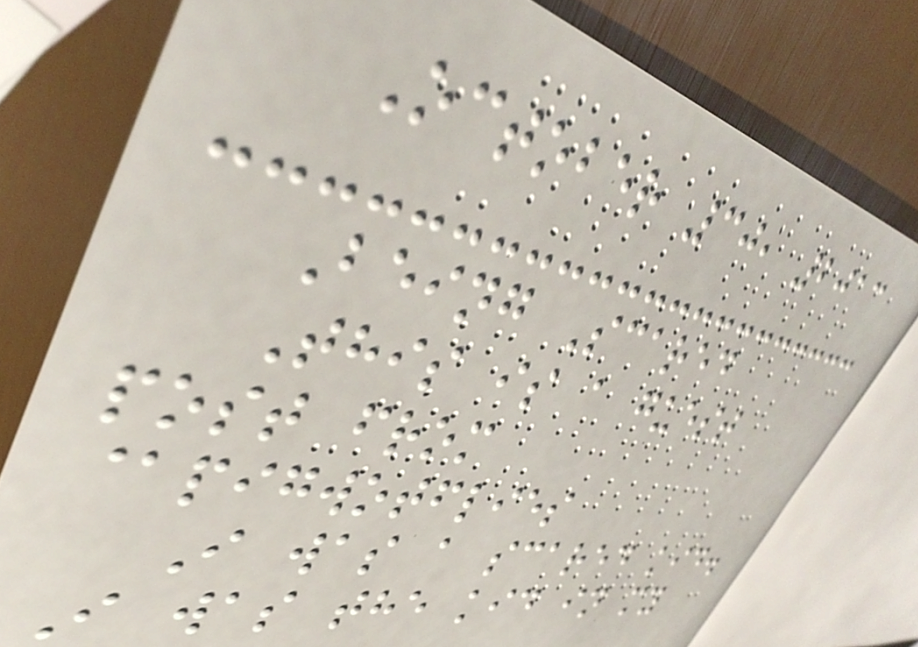October 30, 2013
Being Scared
This is a guest
post from
@pigwotflies
I was a scared kid.
I was the kid in my
